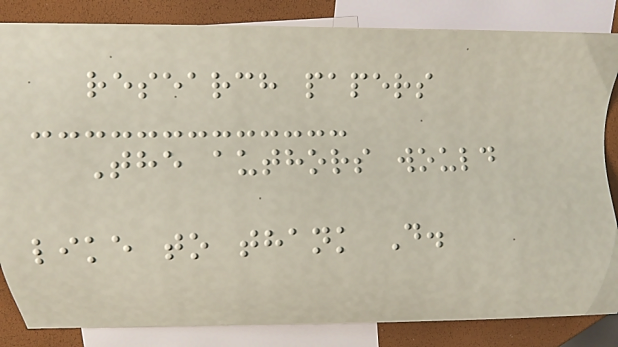research papers
The authors would
like to thank D.
